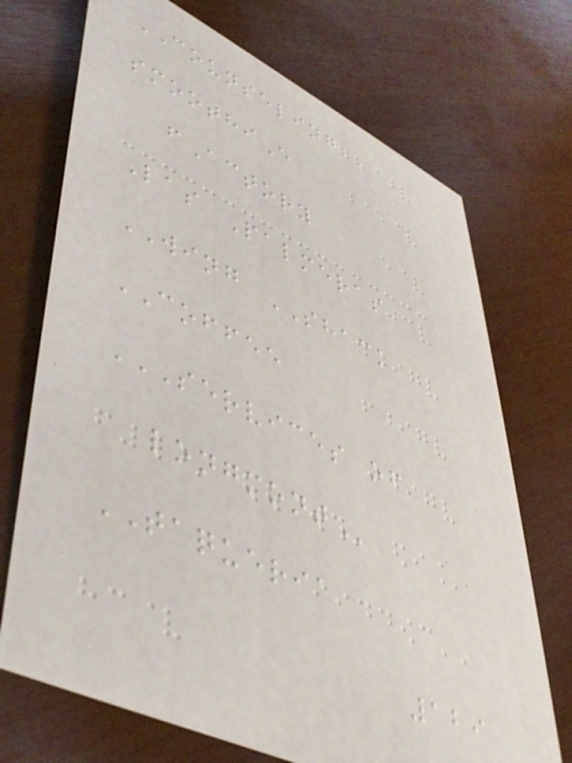COUNSELING
smoothiE
fActory
Las Palmeras
WING SHACK
COFFEE
SERVICES OF
LONGMONT
TAQUERIA
129
